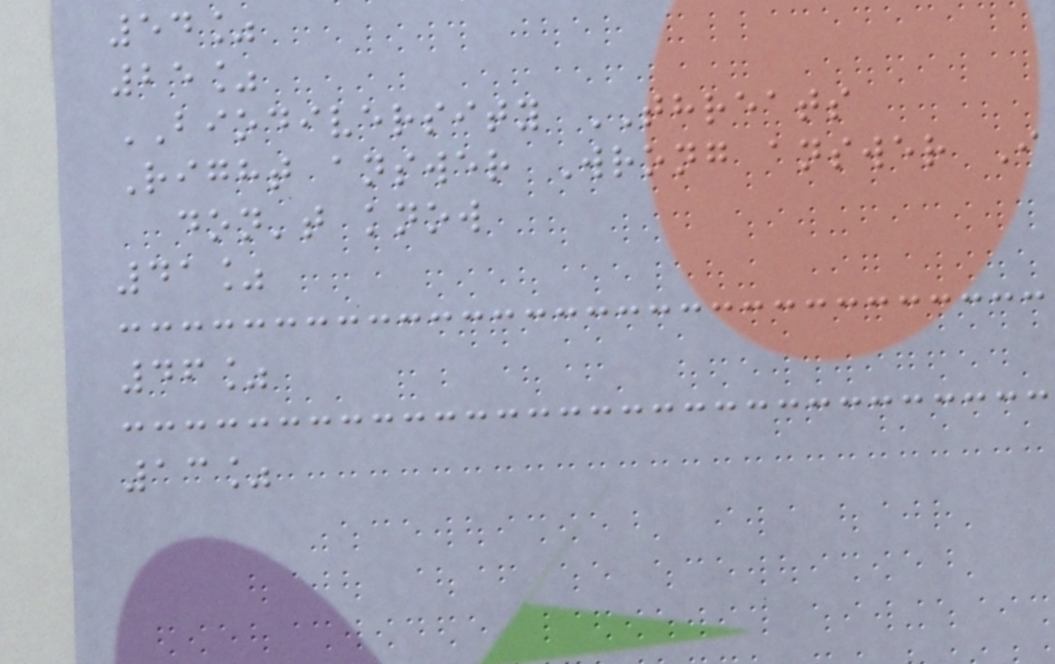54%
25%
BIODIVERSITY THREATS
Right answer Wrong answer I
don't know
41%
46%
13%
